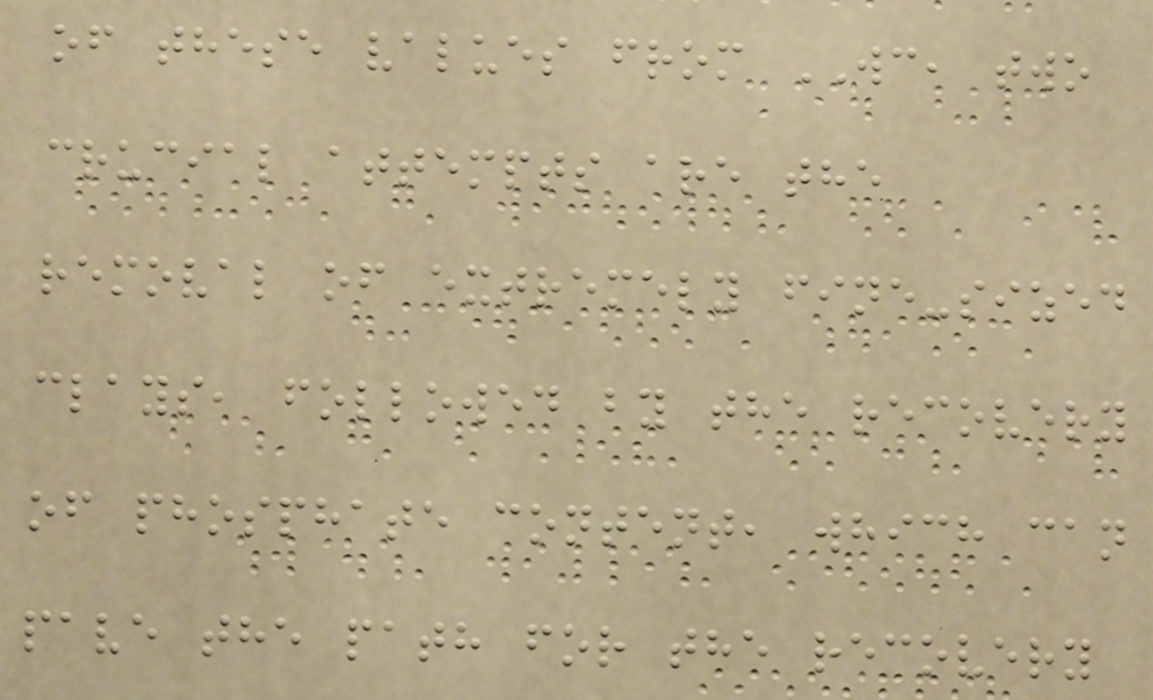of these values from WC, two
crucial attempts are the
removal of extremely fine-sized
clays, followed by the recovery
of phosphate content, which can
pave the path for the recovery
